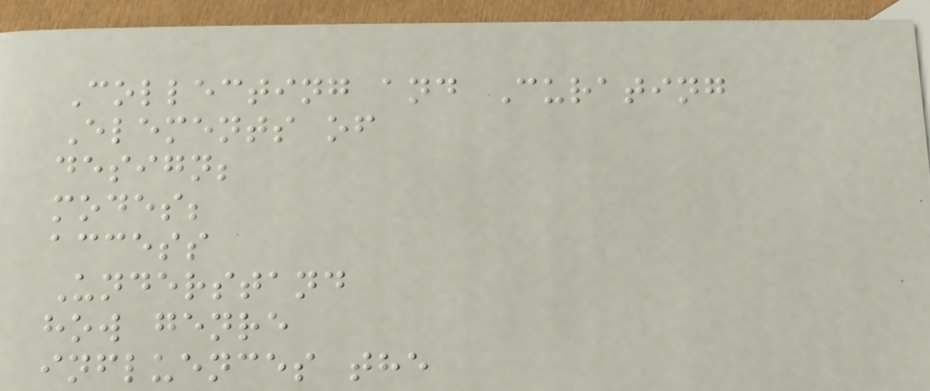Collecting and Curating
Elements of
design;
modes;
access
Understand
how genre
influences the
